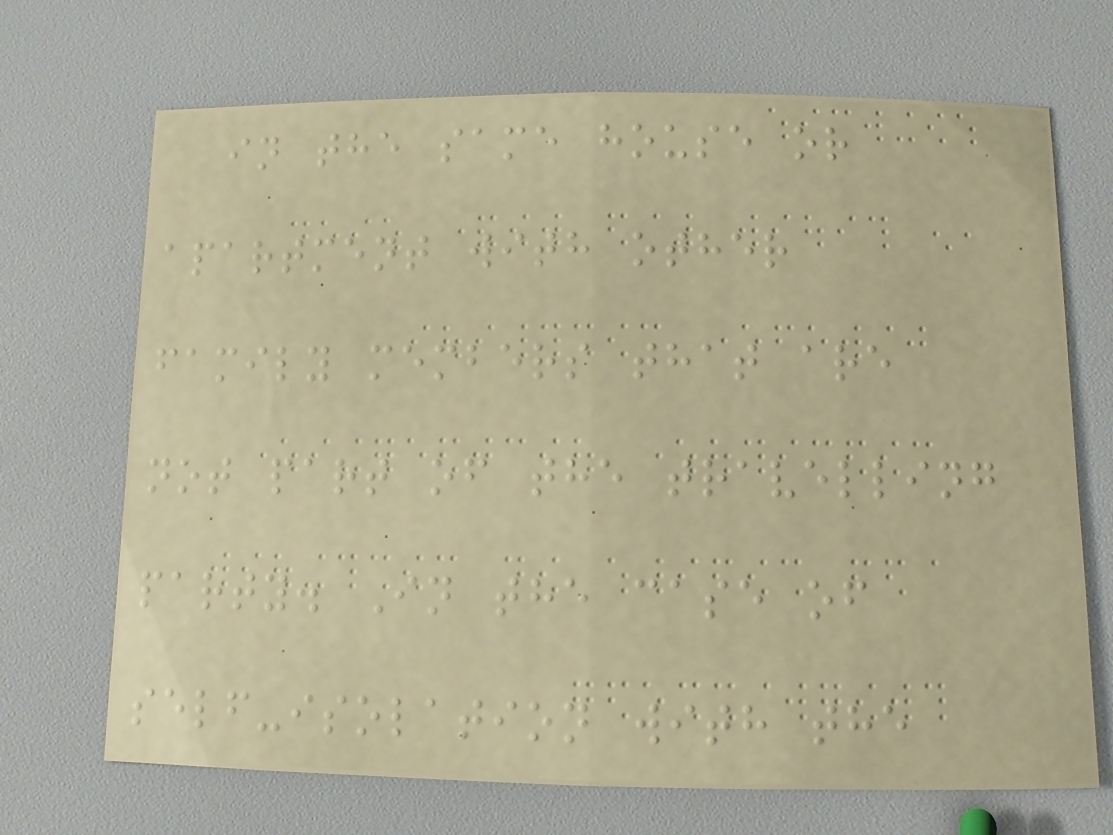in the same house or
apartment with other
family members that are
not part of the travelling
party. In the case of
self-isolation with the
